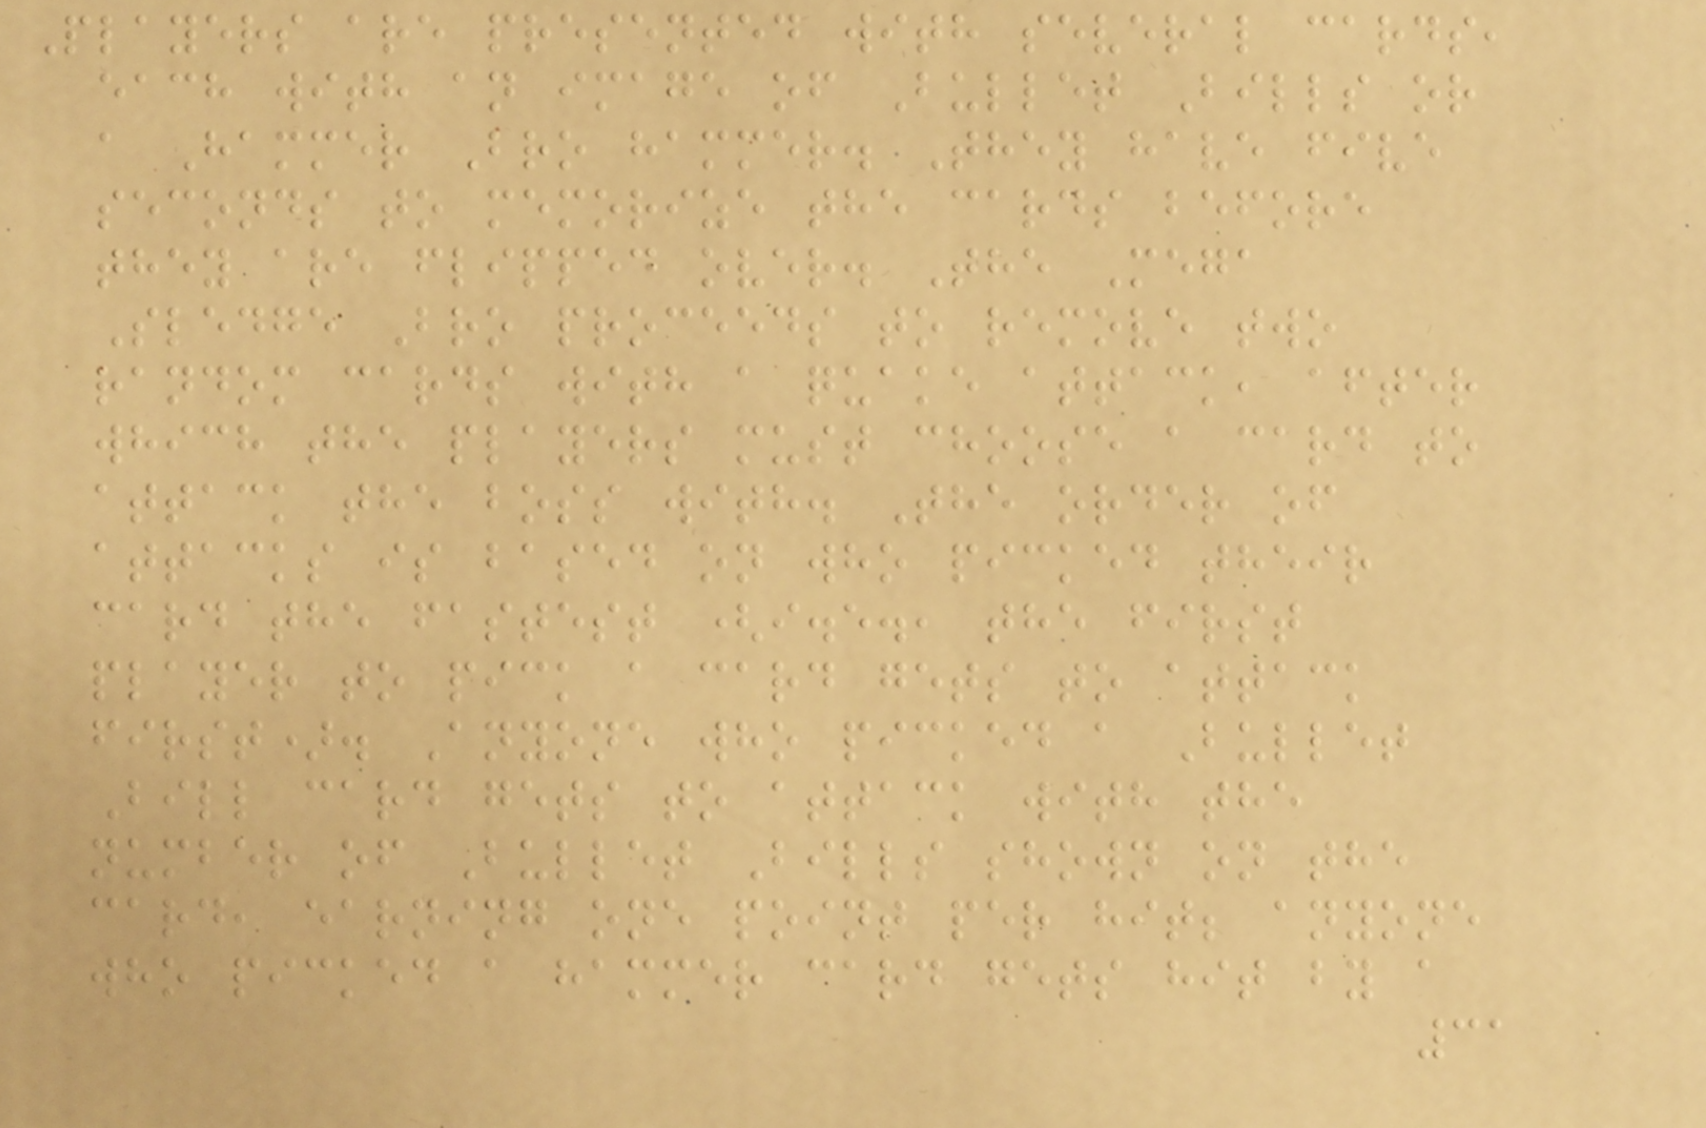Players are presented with several cards,
each with an image of Bullet Bills or
a Hammer Bro hammer. They have five
seconds to memorize the cards before
they are flipped over. The Mega
Sledge Bro proceeds to remove two
random cards with a quake attack, after
which the players must choose a card to
attack the boss with. The order of
attacks is based on who picked their
card the fastest (i.e., the first
player to pick a card gets to attack
first). Anyone who picked a Bullet
Bill card gets to attack with the
number of Bullet Bills shown on the
card, earning one point per hit; anyone
who picked a hammer card gets hit by a
31
